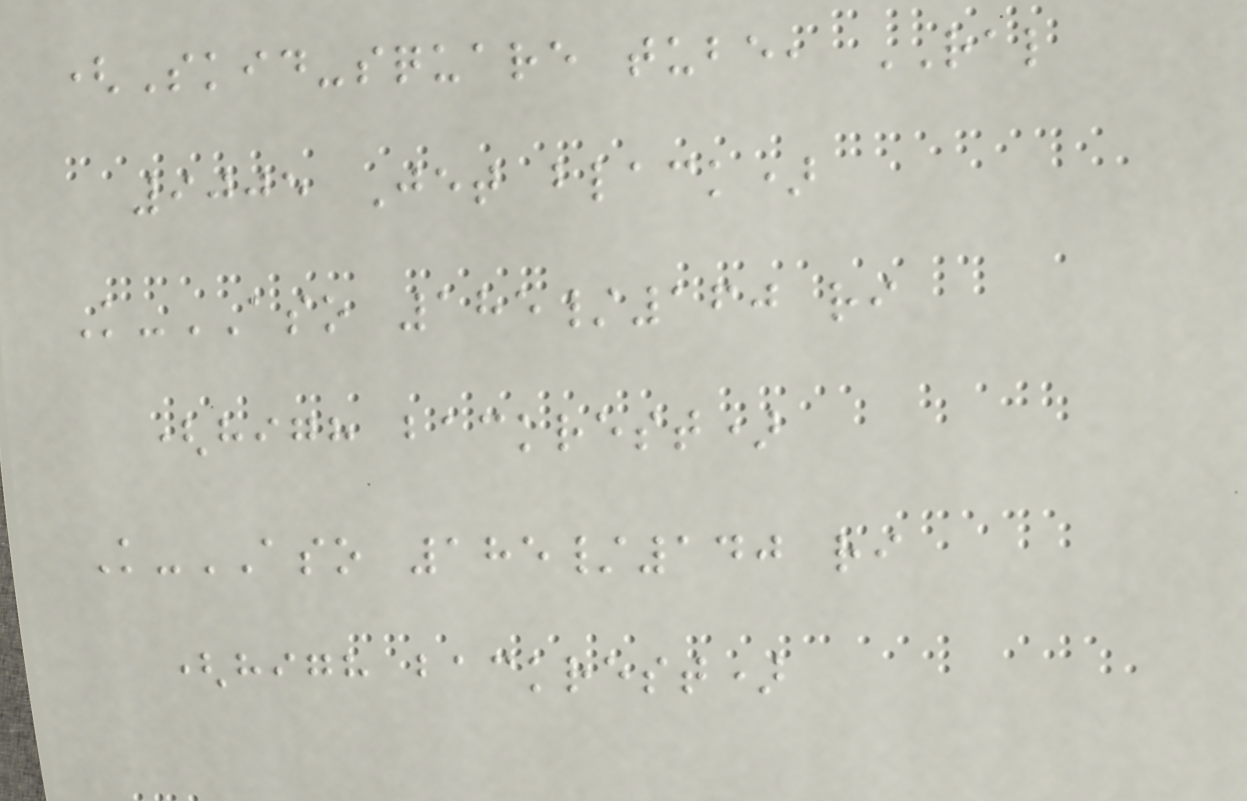(Skid-square tube, RAL
9005 Jet black)
K-ASO 185/160 ri
(high backrest)
K-ASO 185/140 ri
(high backrest)
